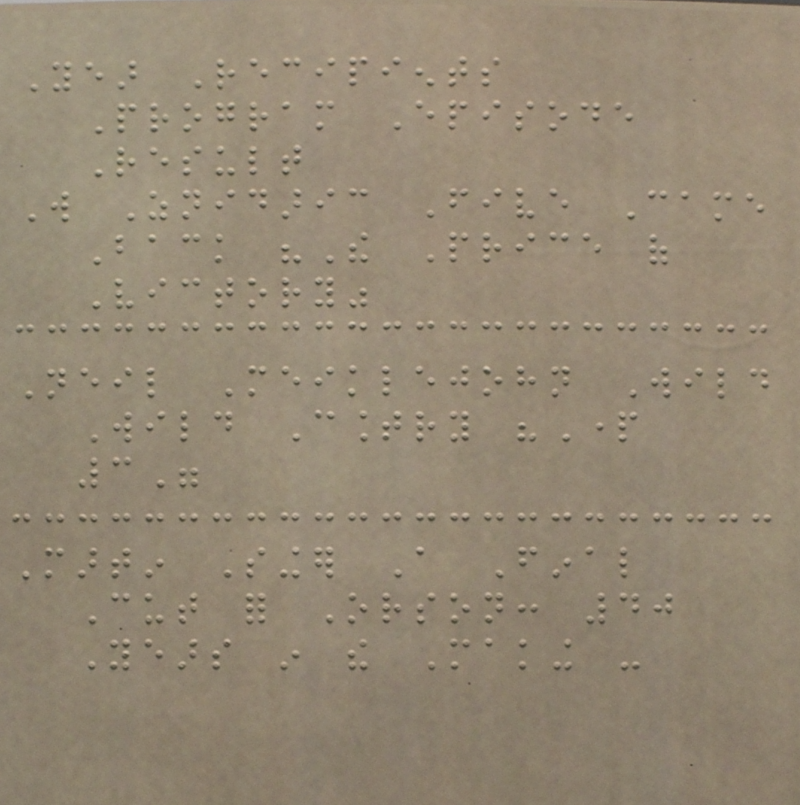Year Recipients
Program Episode
Result
Will Znidaric Five Came
Back "The Price of
Victory"
Neil Meiklejohn Wild
Wild Country "Part
3"
Martin Singer A Final
Cut for Orson: 40
Years in the Making -
